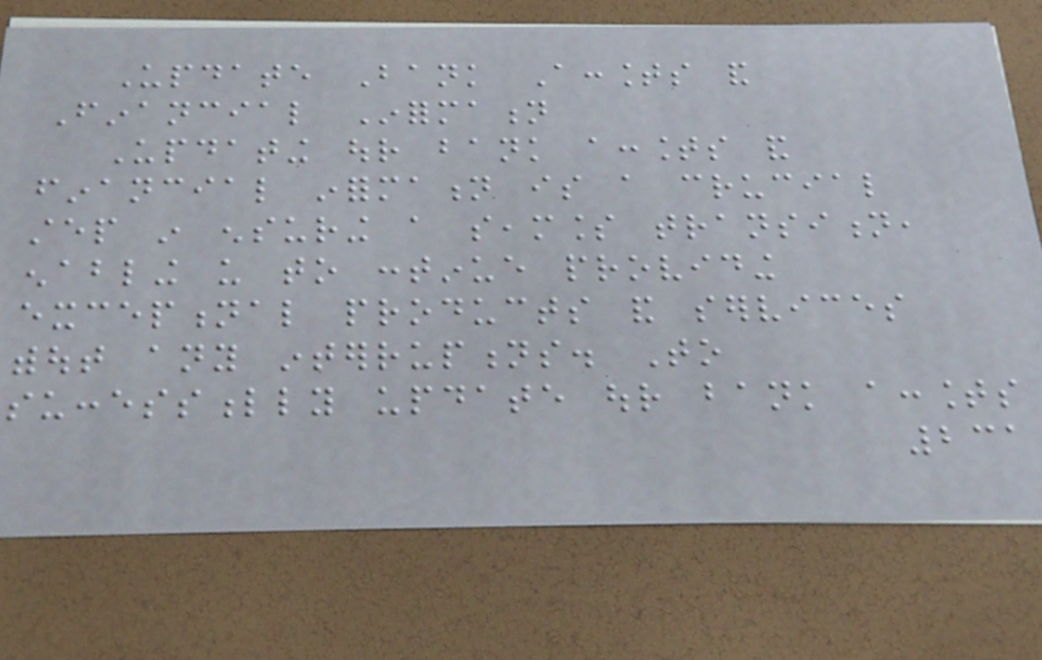Update Bank Accounts and
Financial Information
Updating our bank accounts and
financial information is a crucial
step in ensuring a seamless transition,
enabling us to continue providing
exceptional products and services
without any interruptions. To
successfully update our bank accounts
231
